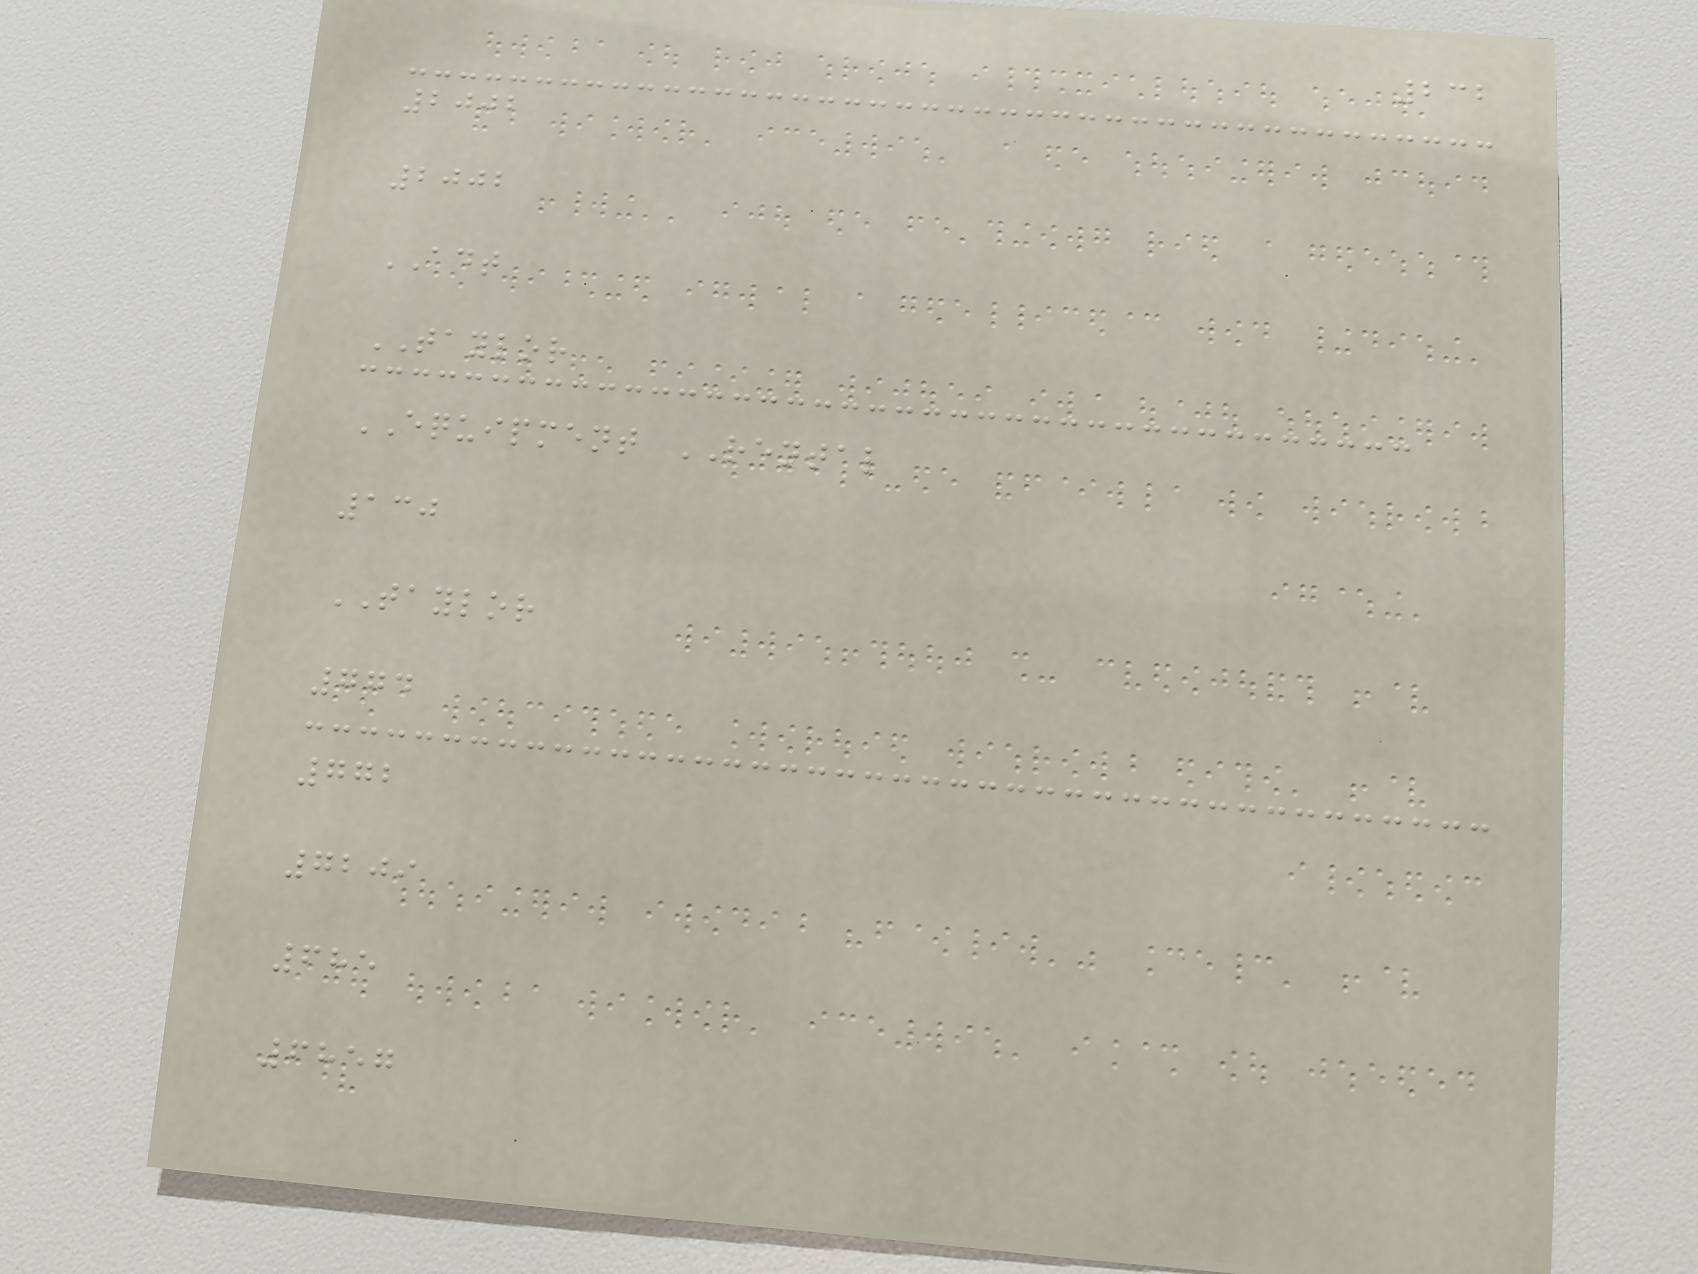232
2002
2002
ADT
TAYLOR
EQUIPMENT RENTAL
130
TAYLOR
774
772
7209
685
6857
